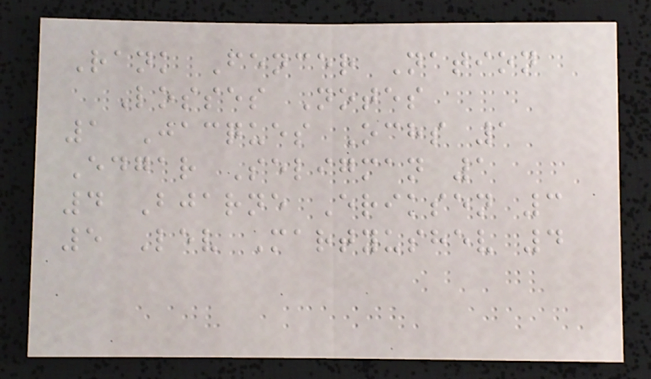Rank Fencer Nation
Losses Notes
1 Jacques Ochs 1
Edgar Seligman 1
4 Bjarne Eriksen 3
5 Lev Martyushev 4
